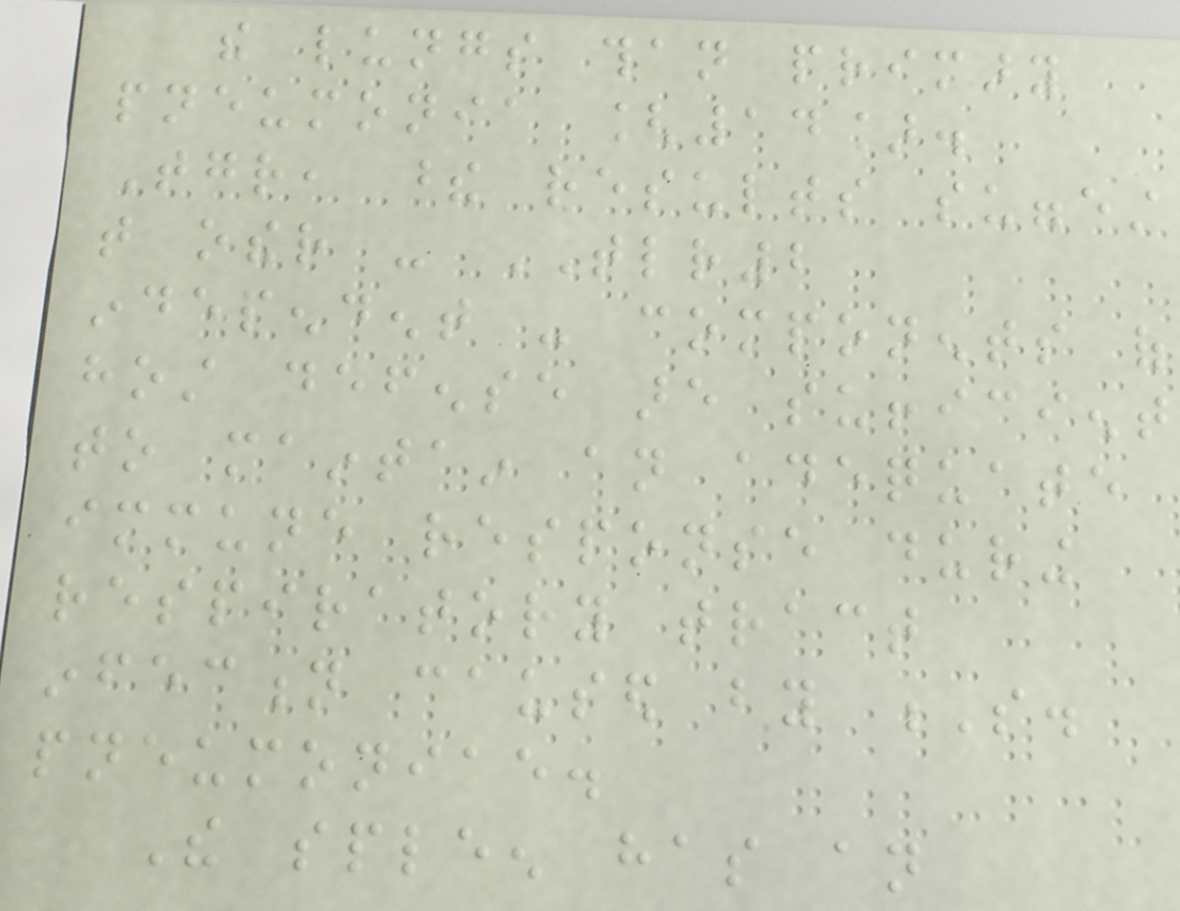the lungs than primary
pneumonia [14].
Together, these results suggest
that other - TLR2
independent - components of
host defense are sufficient
to maintain an adequate
immune response during
respiratory tract
infection caused by S.
pneumoniae.
The spleen has an
